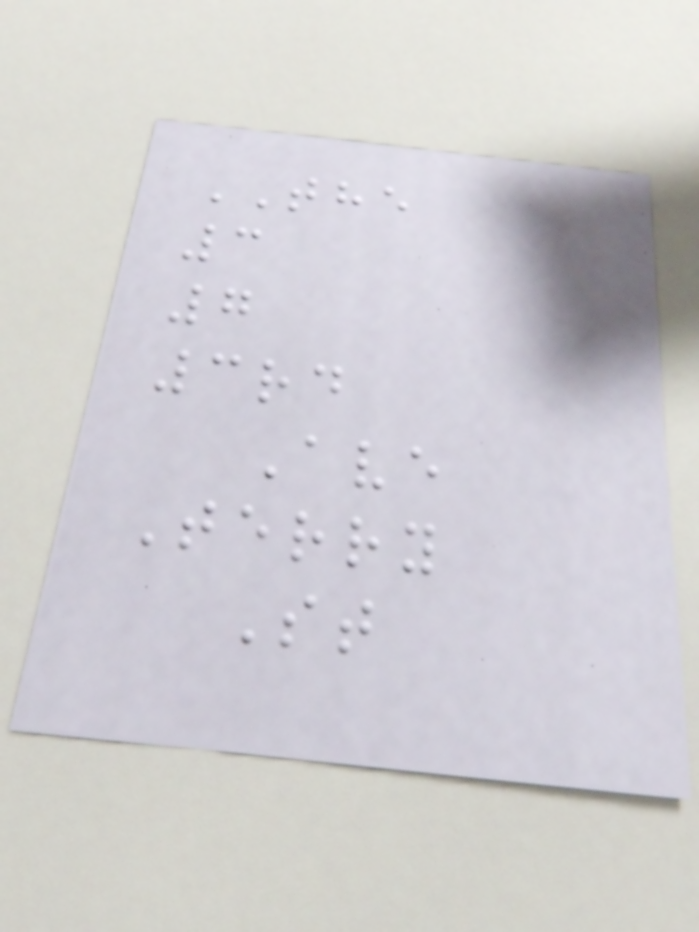THE
3
7
3rd
Ave
Terry
St
